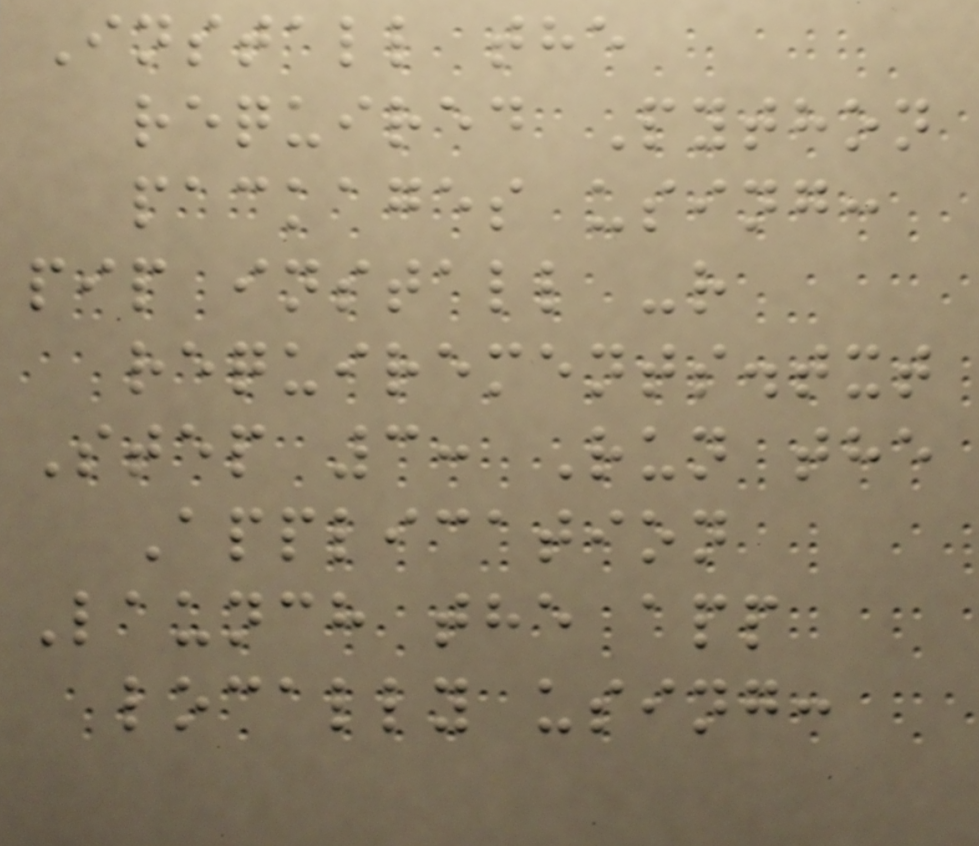Install the
required Python
packages using:
pip install -r
requirements.txt
Step 3: Run the
Application
Launch the app
locally using:
